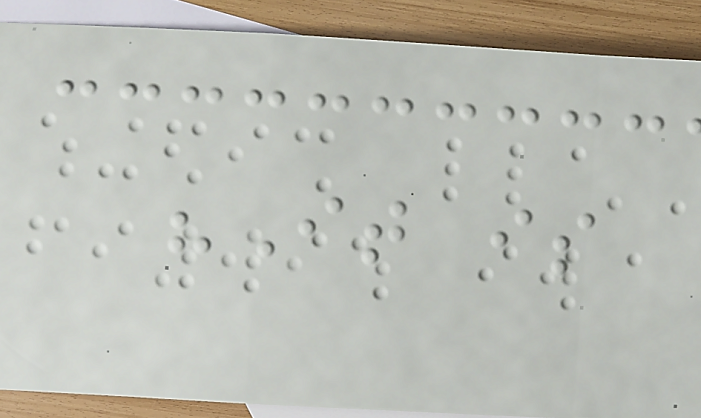"It is
